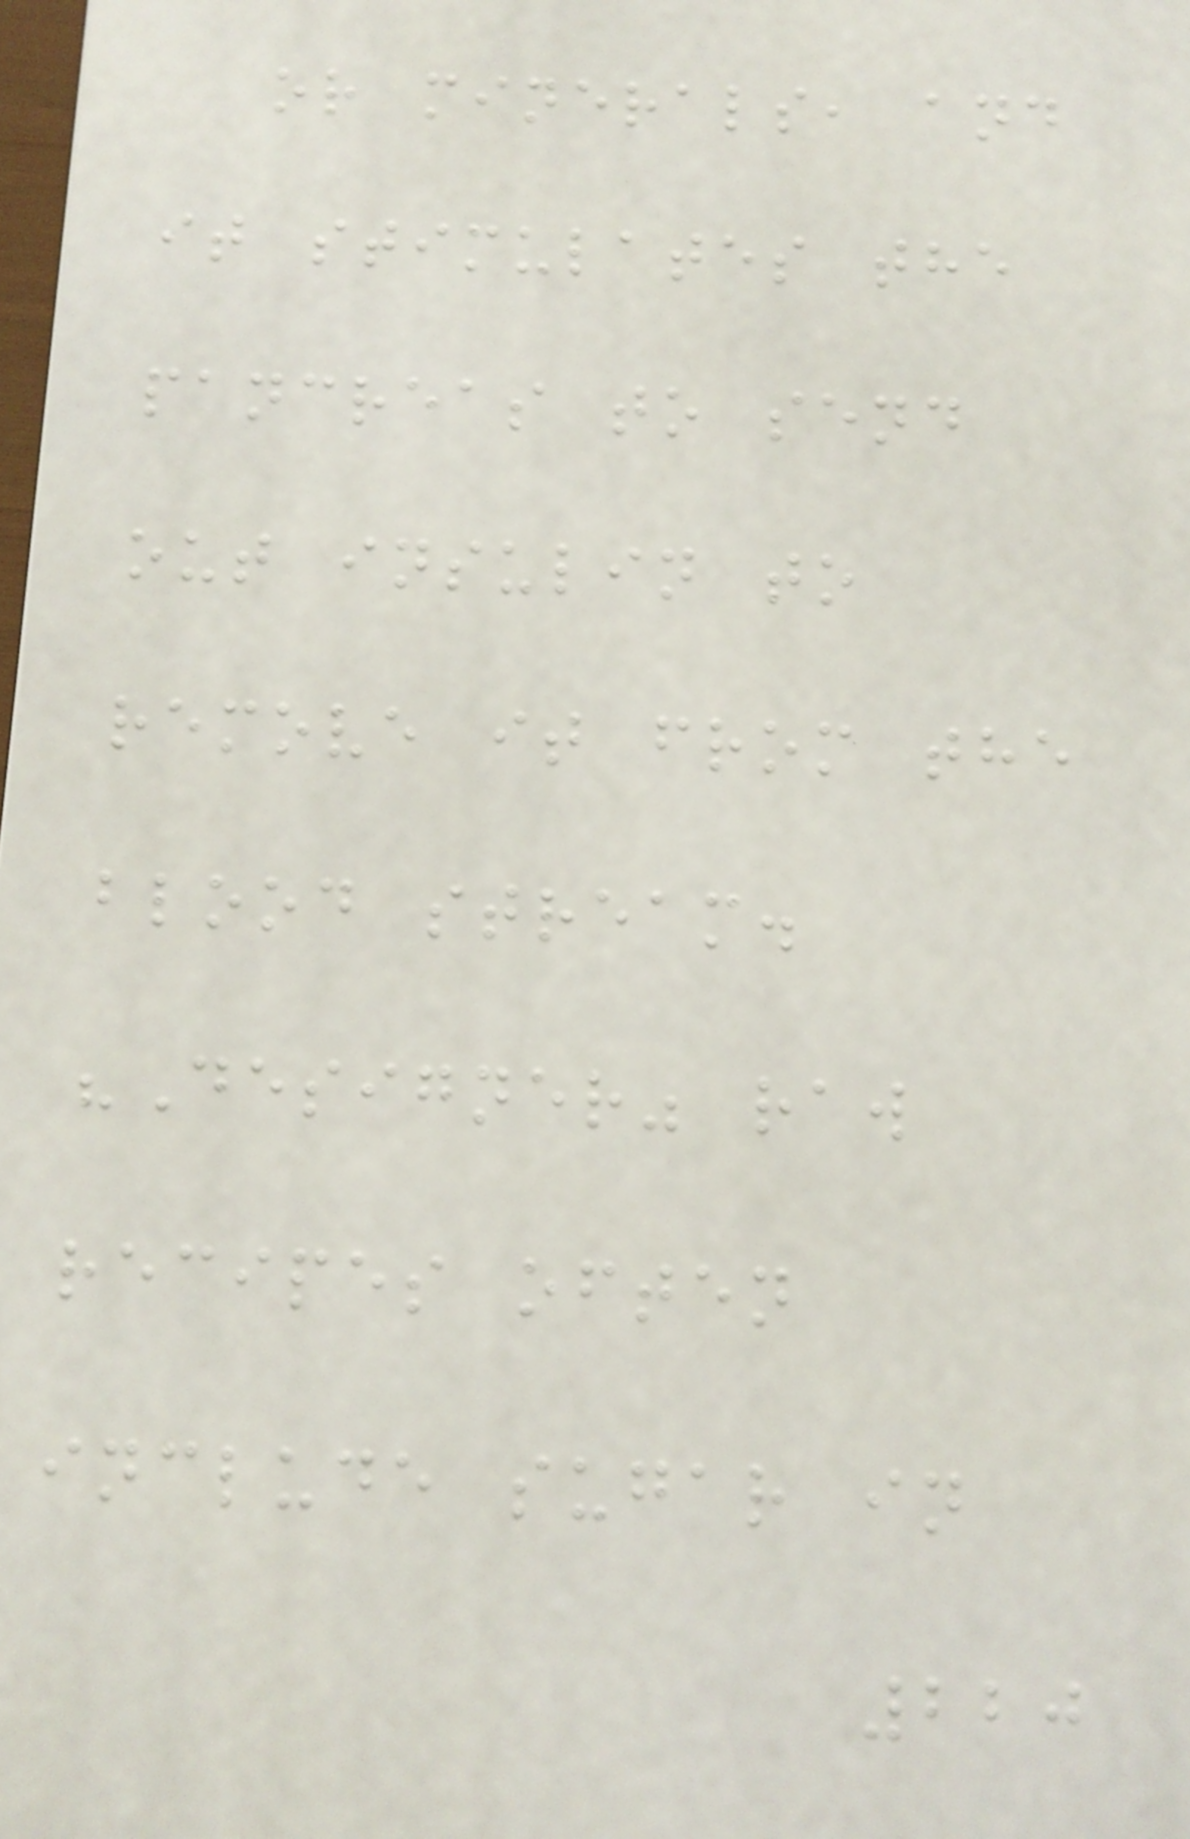or minerals, and
it stimulates the
pancreas to send
out insulin to
remove it from the
blood stream.
"Designer" raw
recipes often
include sugar in
220
